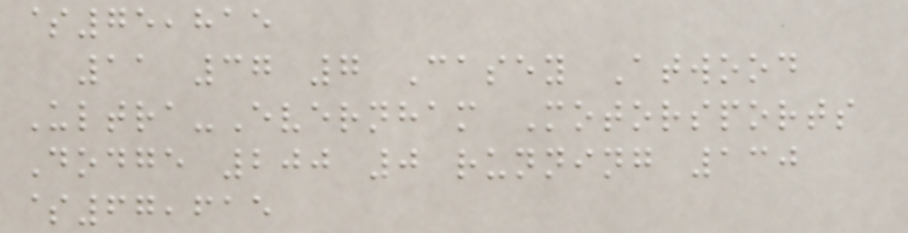$75,815
11 37 7 Casey Atwood
Ultra-Evernham Motorsports
Dodge 200 0 running 130
$67,615
